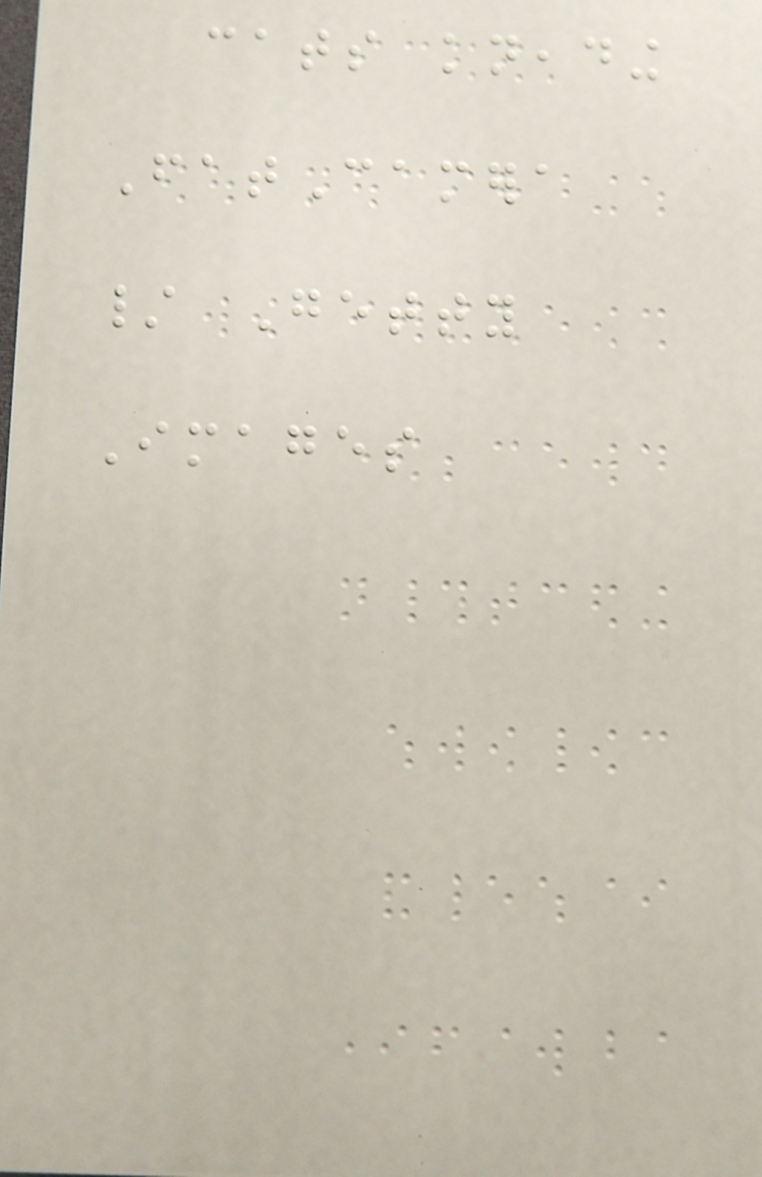cats kneading
FatCamera
/ Getty
Images
